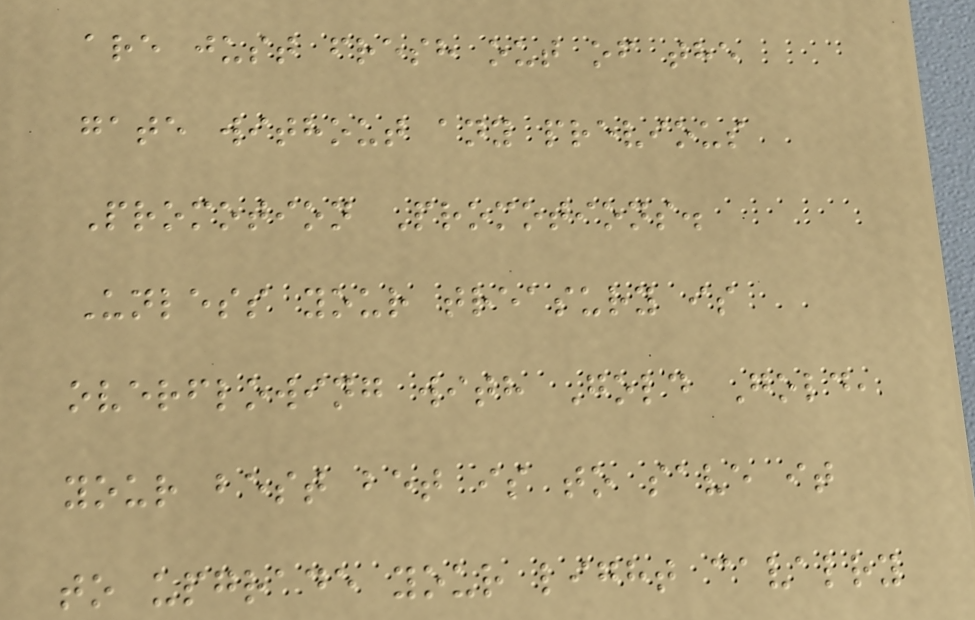are just fresh out of the
gate without any previous
Promotion Promotions.
Unless your treasury is
overflowing with Gold Gold,
your best bet is to save it
to upgrade your light cavalry
